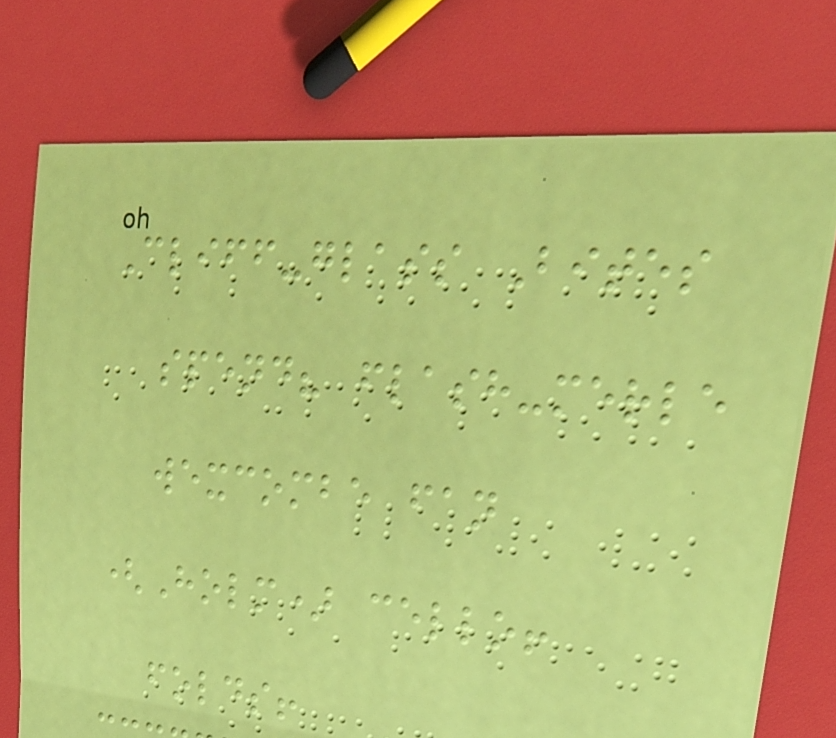Cliff-glass Bites
spend? flash-merle
wexcombe fan
(Holm) cello!
folds!
